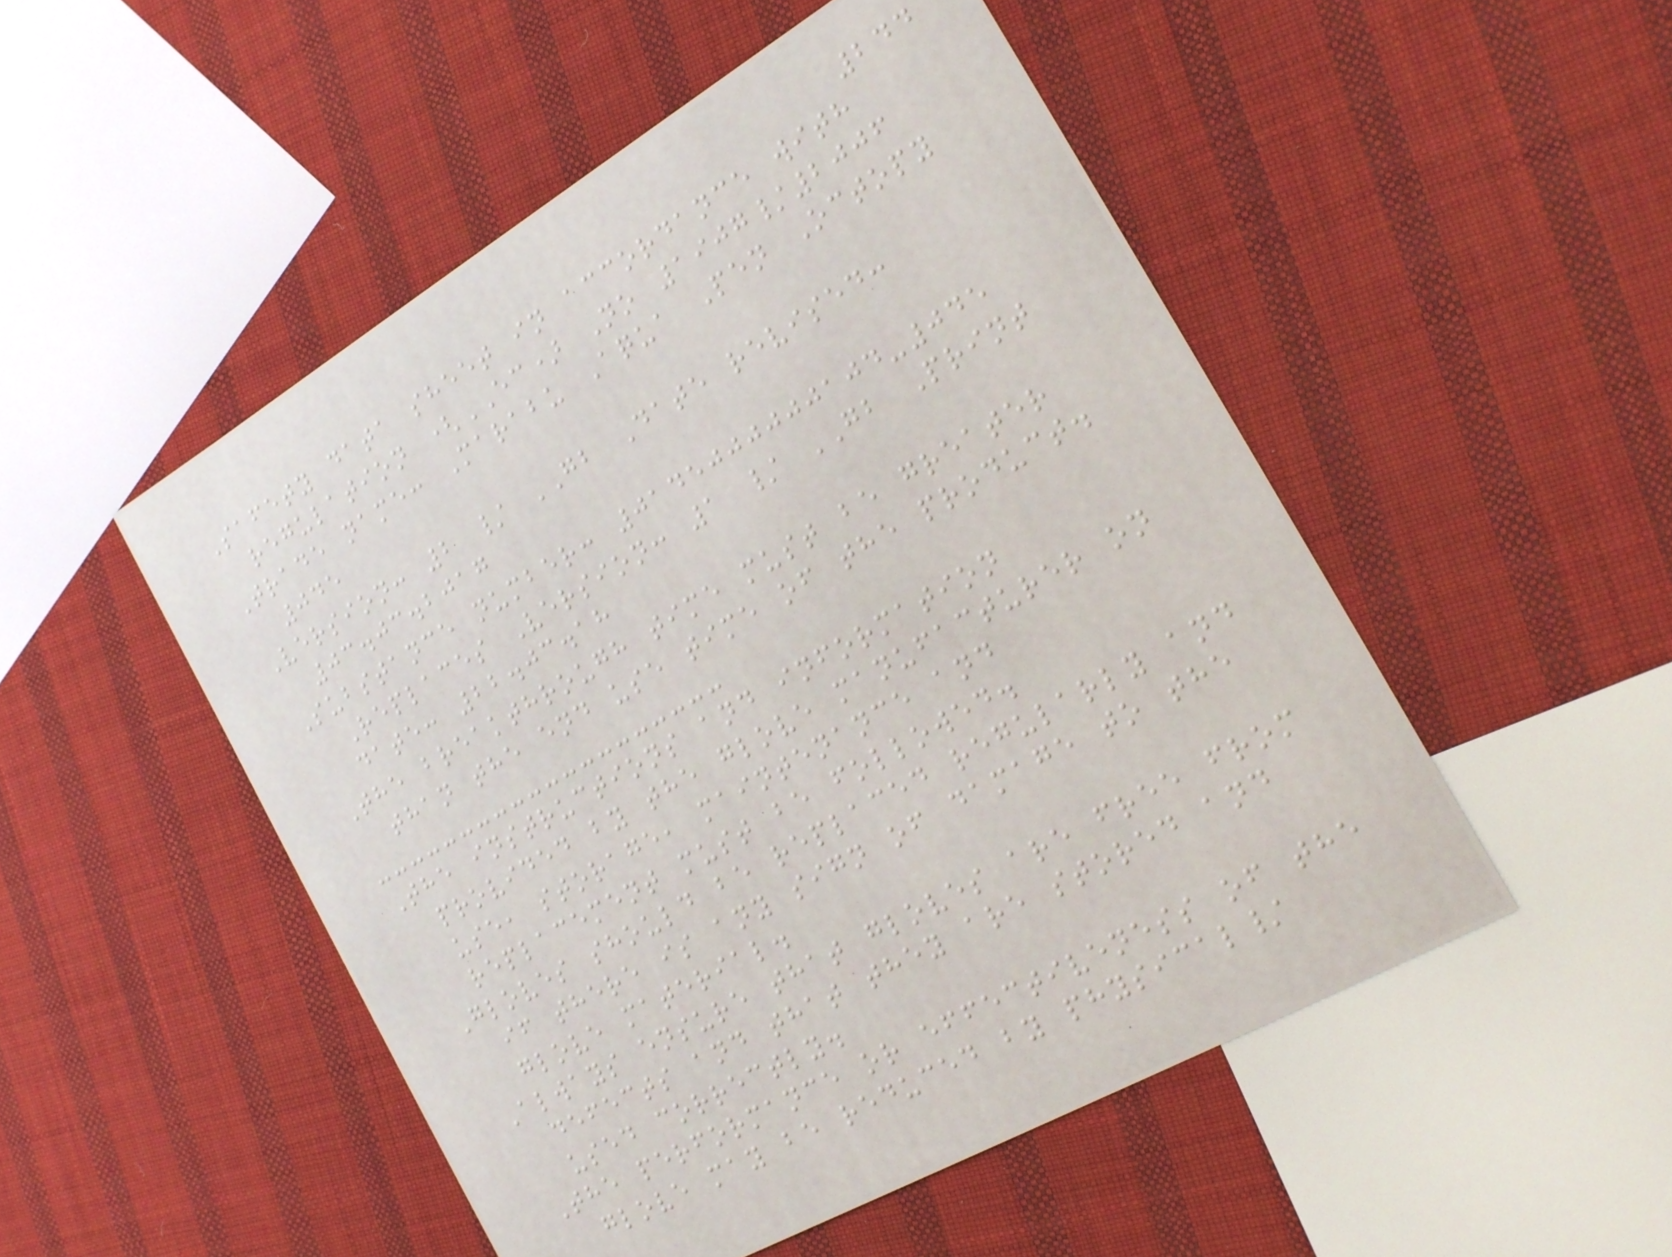244
Safety data sheet in accordance with
regulation (EC) No 1907/2006
Trade name: Marabu Aqua Pen Octopy
045
Version: 2 / GB Date revised:
03.03.2017
Substance number: 0145000000104-045
Replaces Version: 1 / GB Print
date: 22.03.18
The breakthrough time must be greater
than the end use time of the product.
The instructions and information
provided by the glove manufacturer on
use, storage, maintenance and
replacement must be followed.
Gloves should be replaced regularly and
if there is any sign of damage to the
glove material.
Always ensure that gloves are free from
defects and that they are stored and
used correctly.
The performance or effectiveness of the
glove may be reduced by physical/
